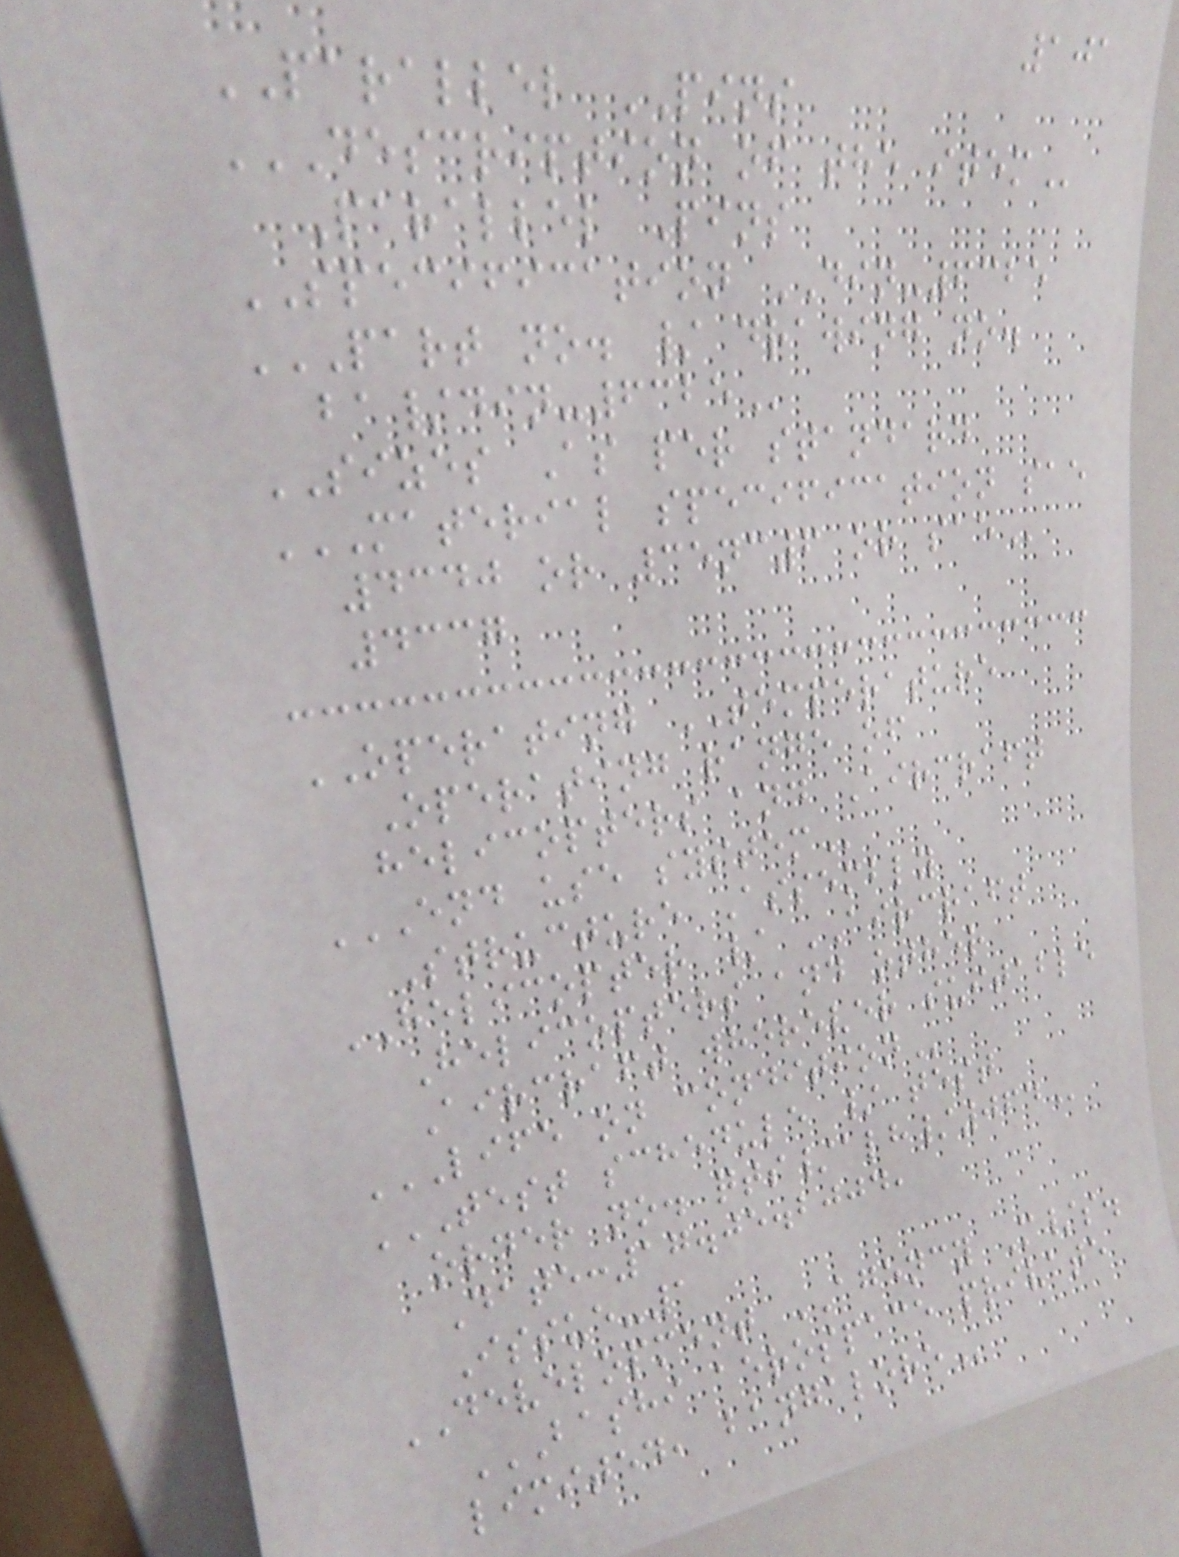101
PARALLEL PINS
DESCRIPTION OF THE ITEM
Parallel Pins
SPECIFICATION DIN-6325
PART NO. / DRAWING NO.
BA/DIN-6325
SIZES As per standard
MATERIAL SPECIFICATION SAE
4340 OR 35NC6 OR SAE
4337
OPERATING TEMPERATURE
Operating range of
helicopters and Aircraft
END USE SYSTEM
Structure Assembly
HELICOPTER / AIRCRAFT
Helicopters and other
Aircraft wherever suitable
LIFE ON CONDITION
TEST SCHEDULE / TEST
ORDER NO. QTS/ALH/064
Date:17.05.2004,
Issue-1
DEVELOPMENT AGENCY M/s.
BASHI AEROSPACE PRIVATE
LIMITED, BANGALORE
